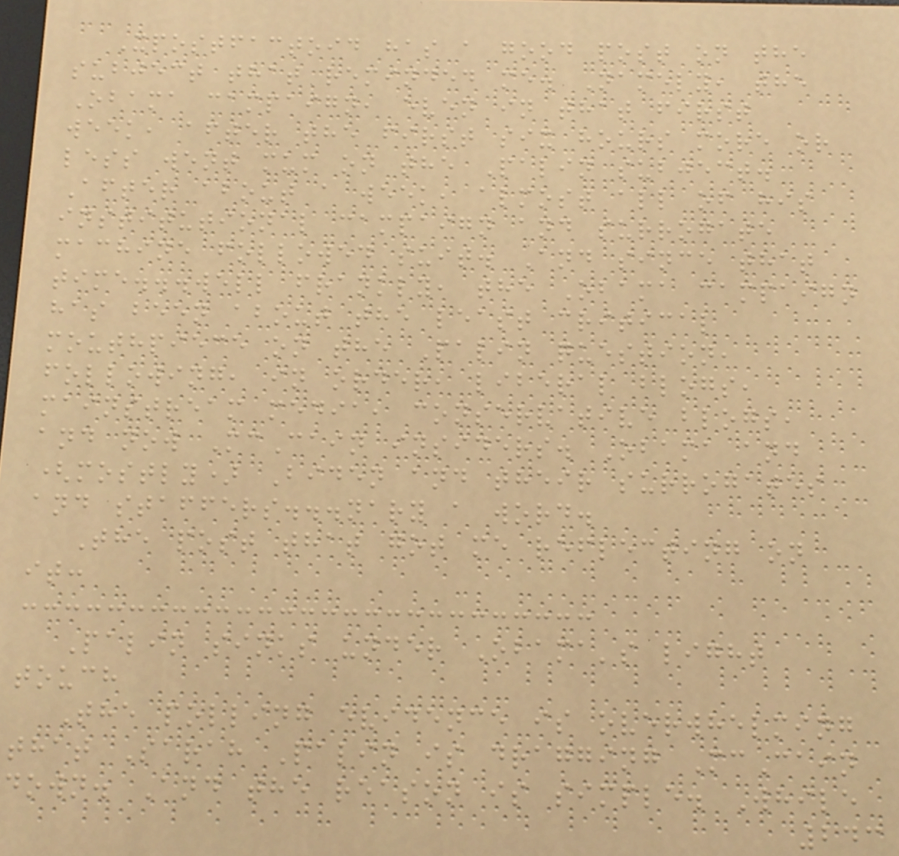Xpostfactoid has a good post on the
subject that reminded me. Namely, the
Obama campaign, even in that first
week, after the first six hours more or
less went mum on the Palin subject.
After about a week, almost all of his
institutional campaign and surrogate
machine followed suit. And since that
time...well frankly, the Obama campaign
has been about the least critical
mouthpiece on the Palin question,
following, in order, liberal blogs,
mainstream media, conservative blogs,
and now McCain insiders. Obama and
(mostly) Biden and their surrogates
and staffers...nary a word.
The post that got me reflecting on
it:
Palin sinks under Obama's light
touch
The polling evidence is overwhelming
that Sarah Palin is dragging McCain
down. And the reason is simple. While
243
